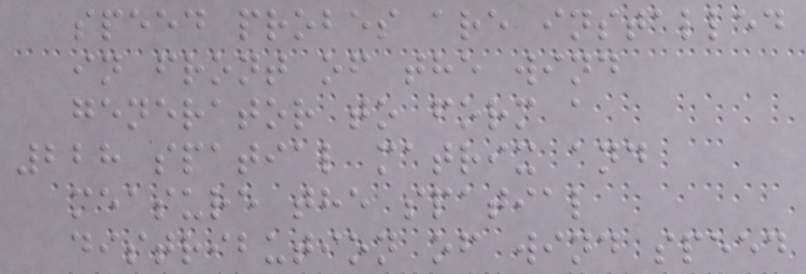speed probes are installed
in front of the wind
generator to form a
228 spatial matrix and
measure the spatial
distribution of wind speed
